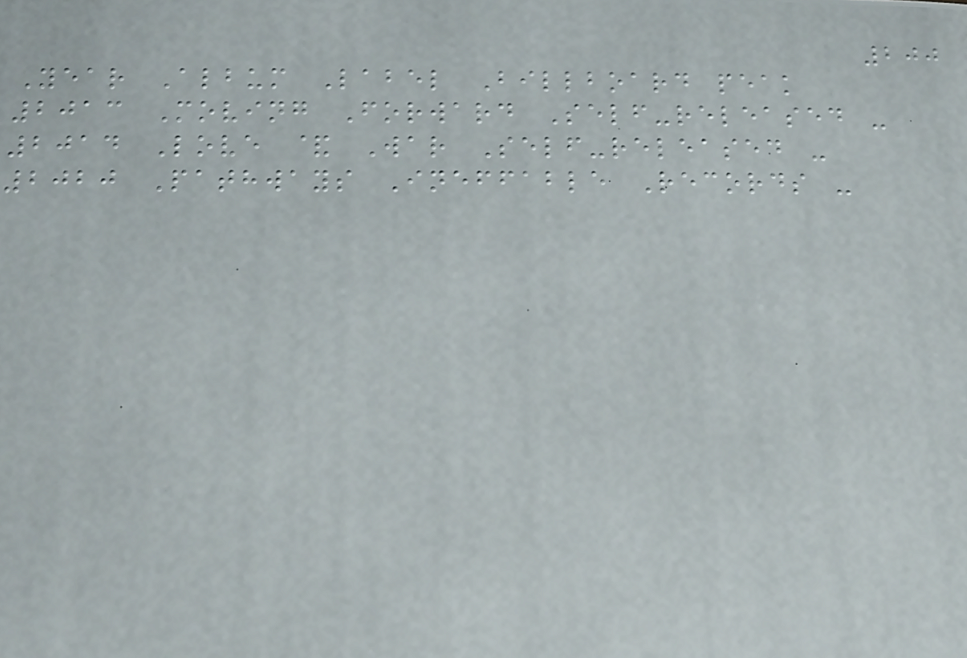200
Year Album Label Billboard peak
2013 Moving Forward Self-released -
2014 Love & War Self-released -
2020 Pathways Ineffable Records -
